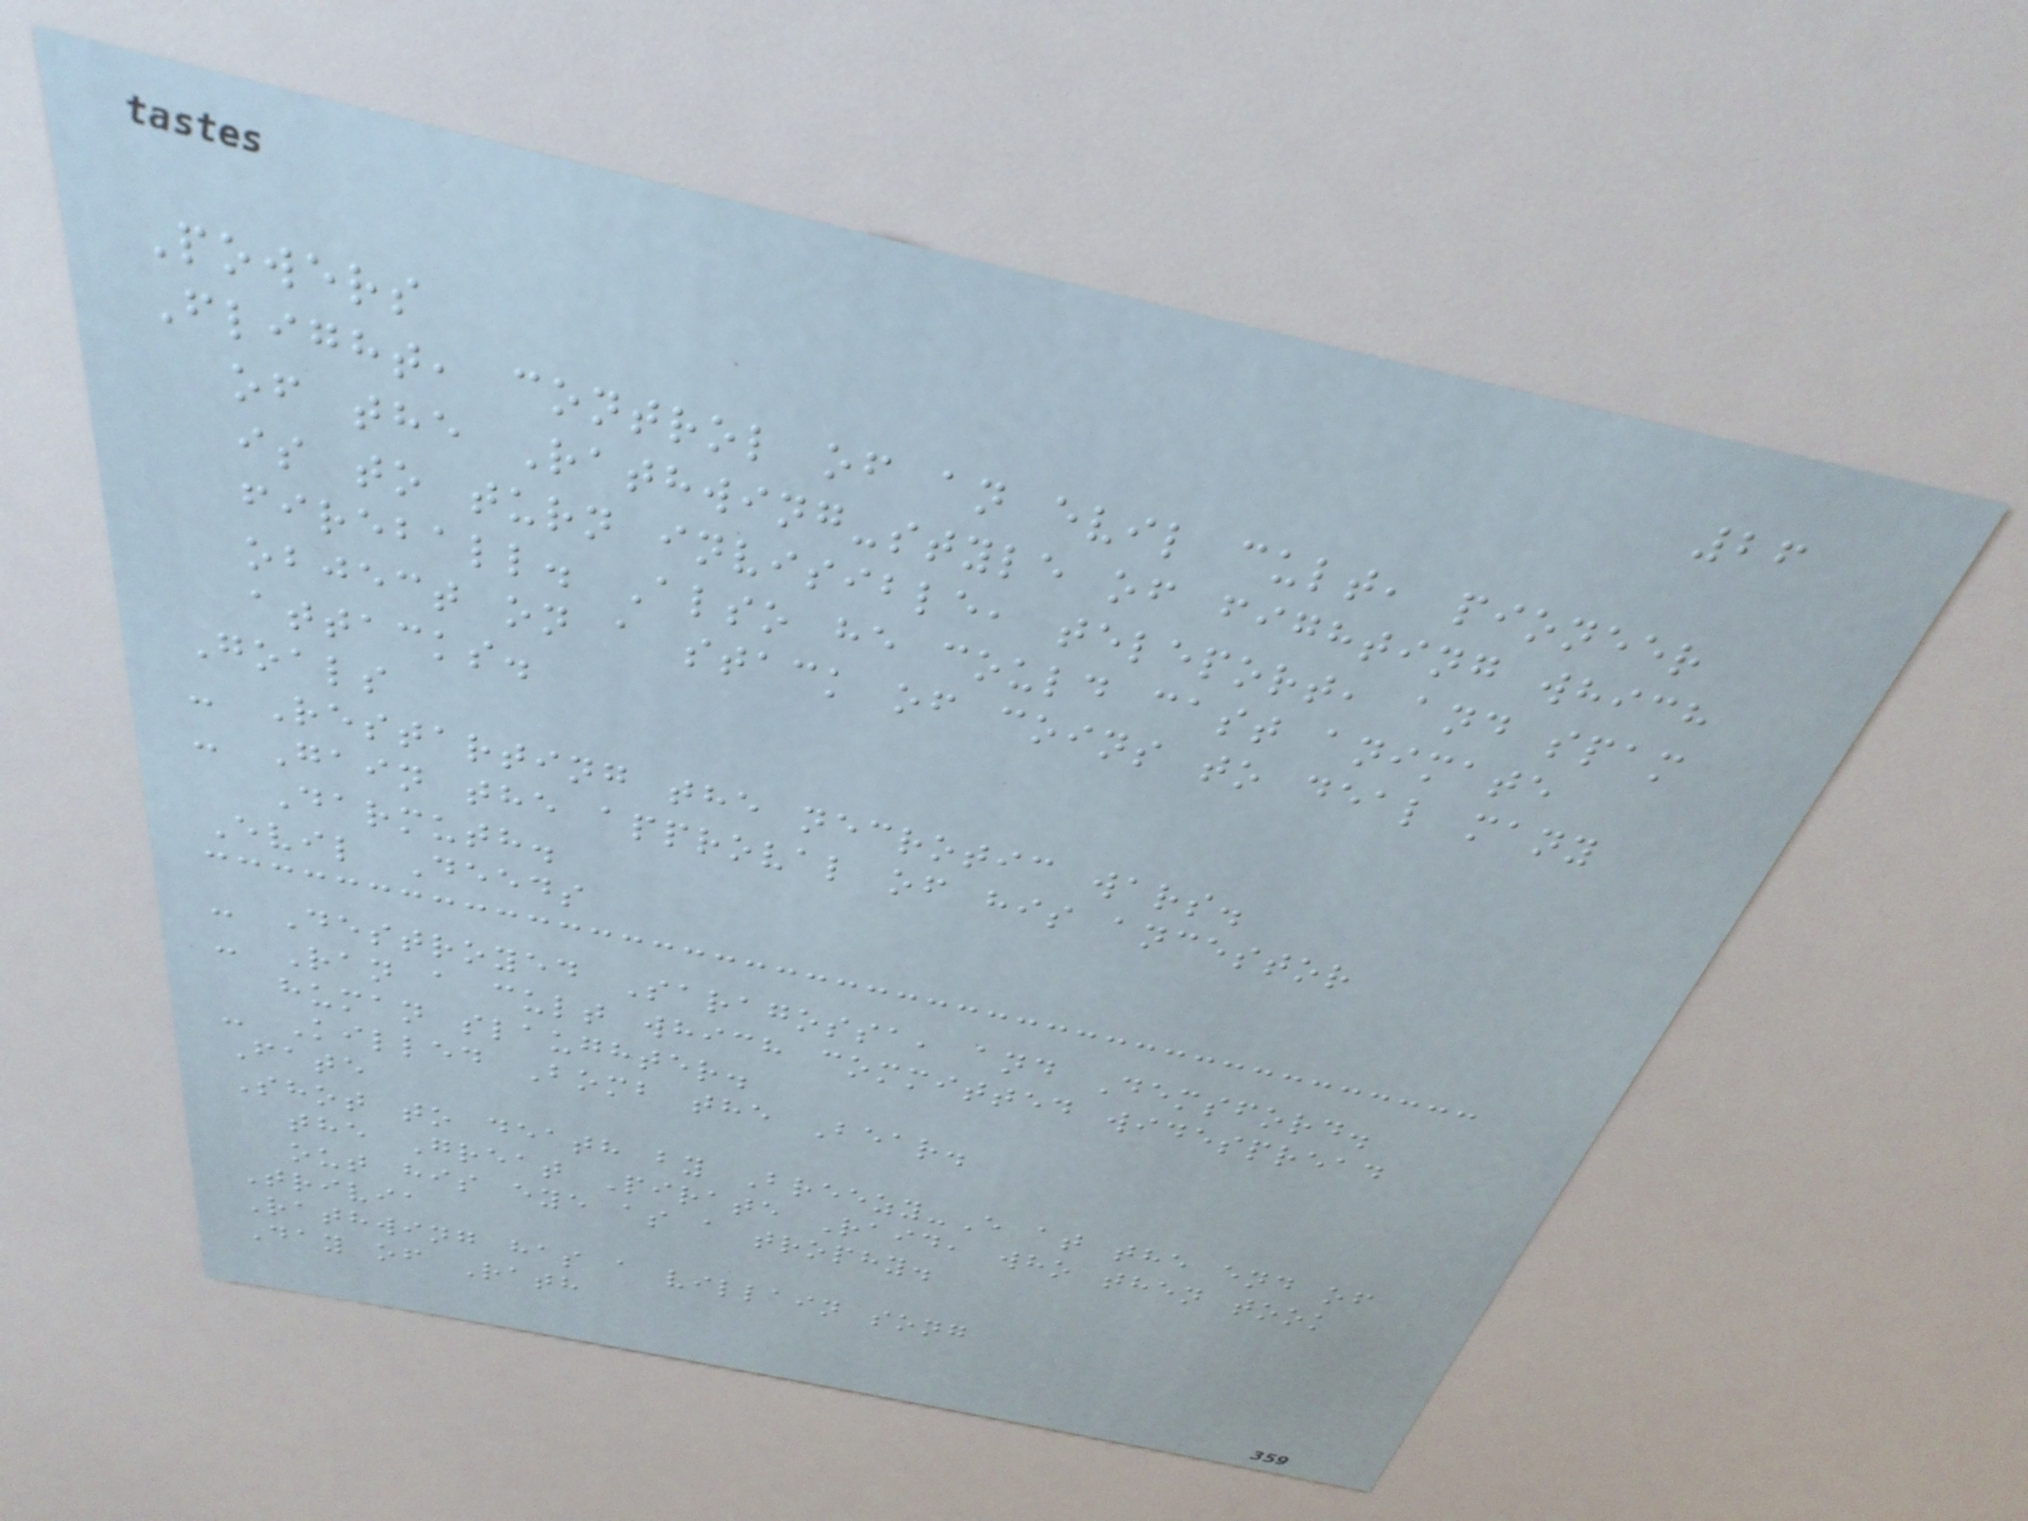26
Powers
Flight, control of an evil cult, pioneer
of the Rathwing-style of fighting which
is to turn invisible, teleport, and spam
fireball. Also he could cast animate
object on a stack of coins to deal many
attacks.
Goals
- Restarting the necrotic wars.
- Gain the approval of his ancestor
Darmuth.
Evil Deeds
- Destroyed Saragossa, and Demsford.
- Ran a cult which committed widespread
human slaughter.
- Killed Bomb the Bear.
Fate
Shot to death by Breezy-E at the end of
the Great Pirate Raid, who then took
out his eye as a trophy.
Trivia
Rathwing has a villain song
Day of Rath
